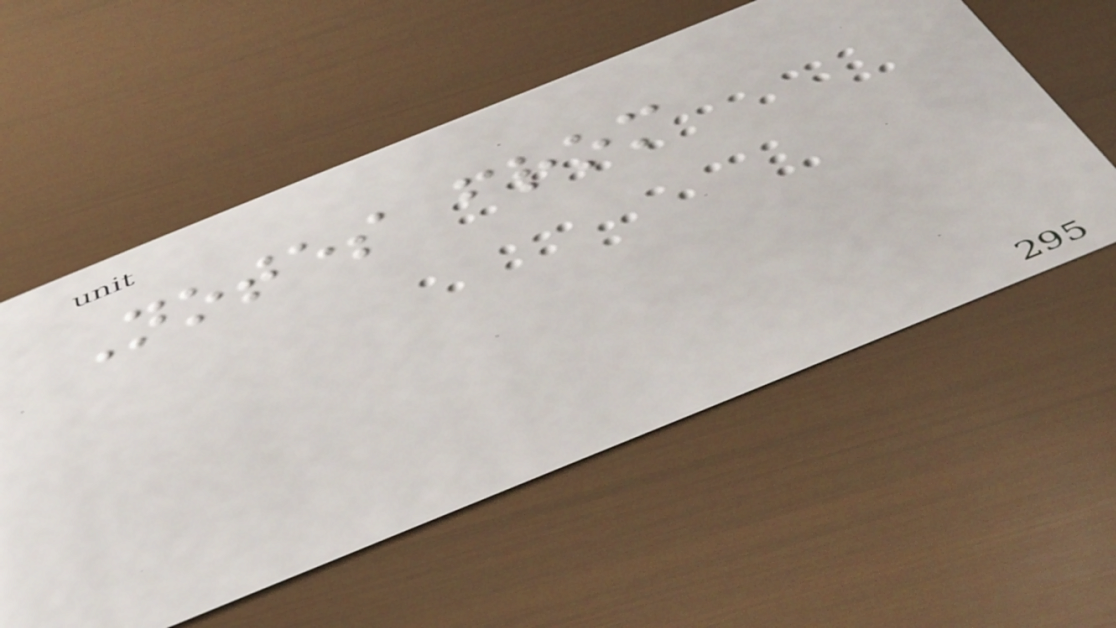Notes from
